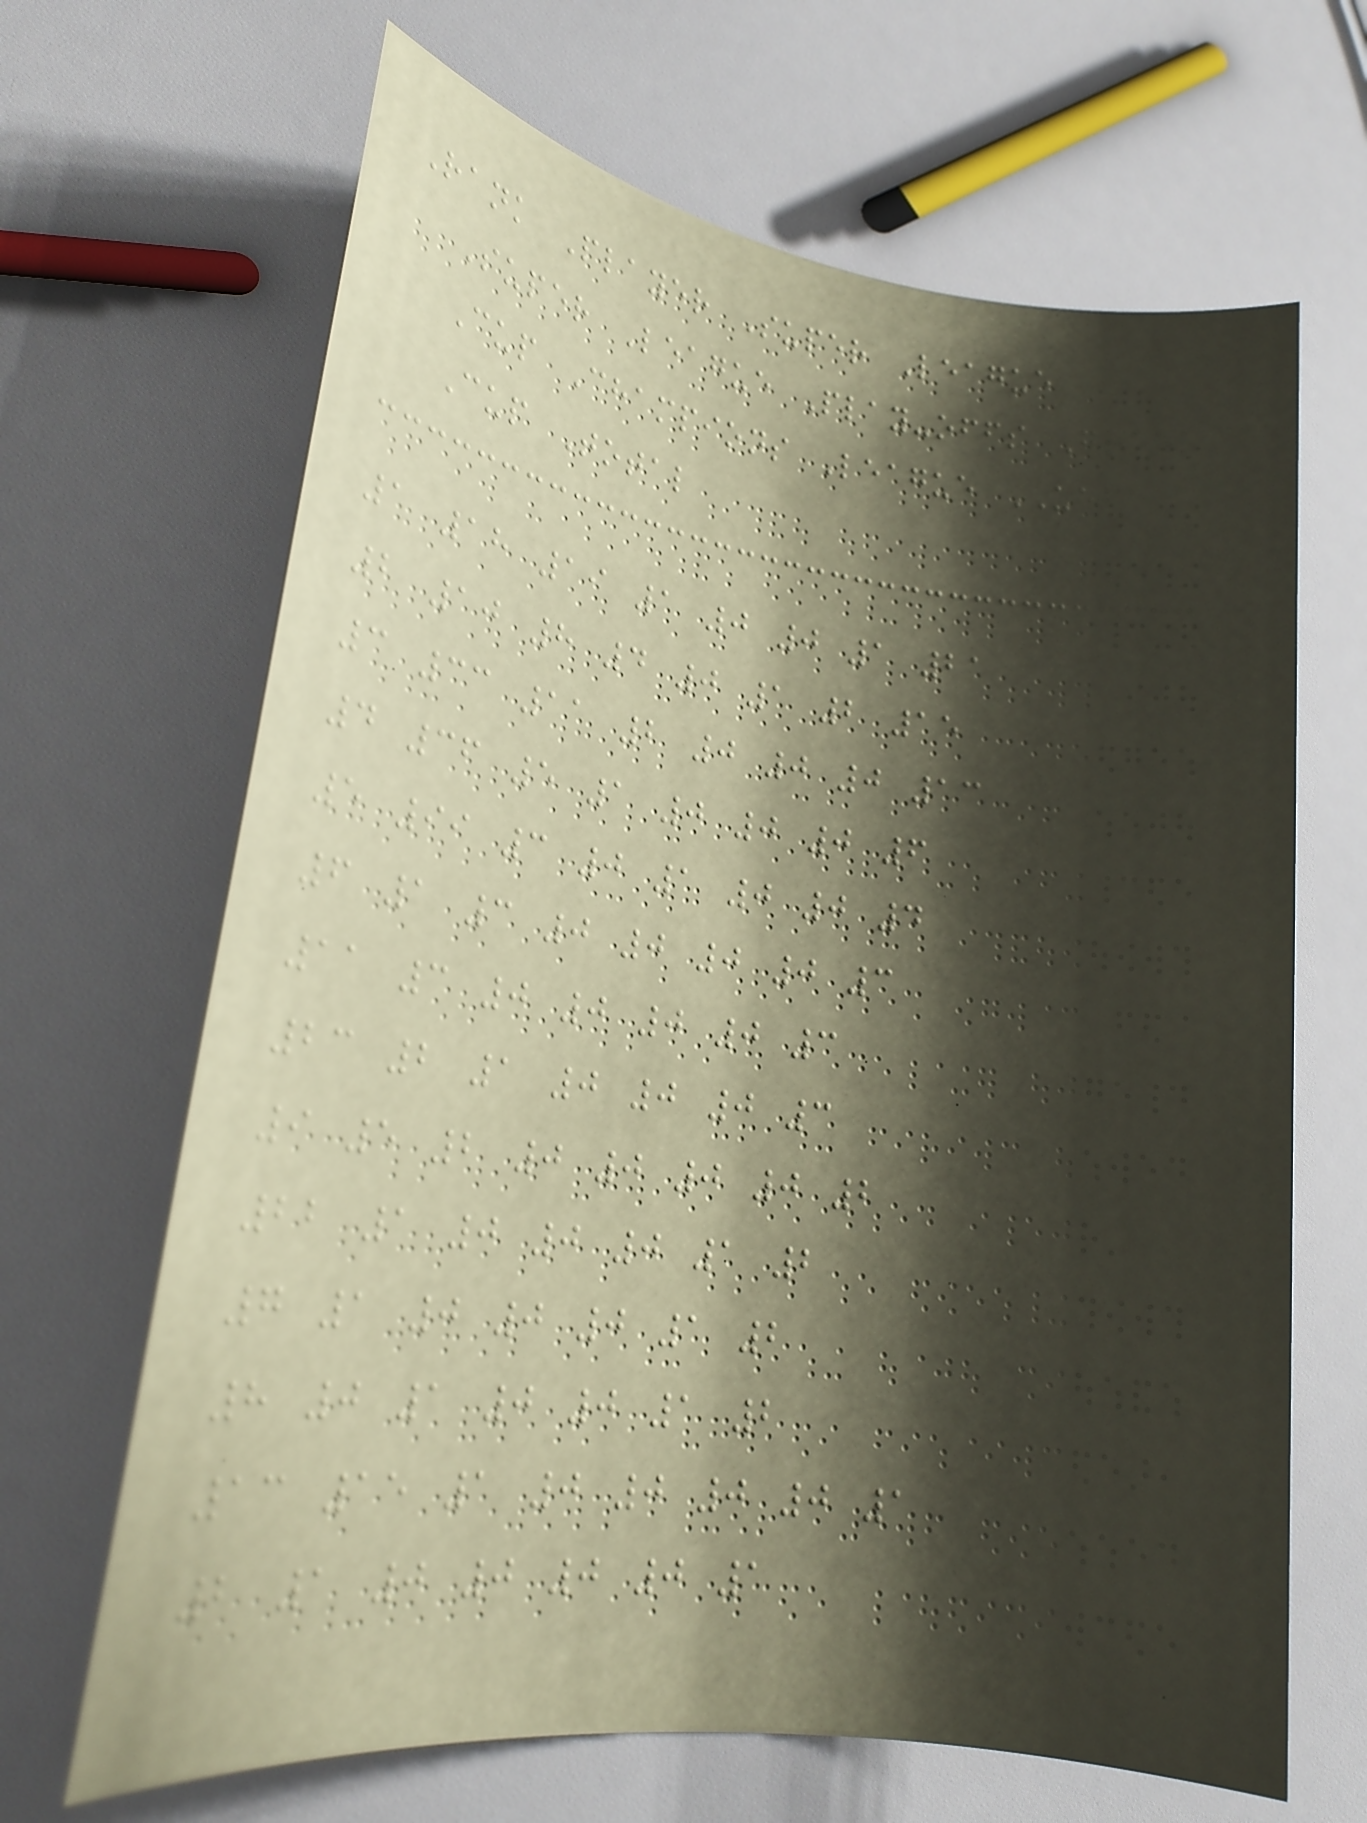Rank Player Super League
Super League Play-offs Greek
Cup Champions League UEFA
Cup Total
1 18 19 1 0 0 1 21
2 10 8 4 0 1 2 15
3 33 11 2 0 0 0 13
4 36 5 1 0 0 0 6
5 99 3 0 1 0 0 4
6 1 3 0 0 0 0 3
11 3 0 0 0 0 3
23 2 1 0 0 0 3
9 5 2 0 0 0 0 2
22 1 0 0 0 1 2
7 1 0 0 0 1 2
8 0 1 0 0 1 2
13 15 1 0 0 0 0 1
2 1 0 0 0 0 1
